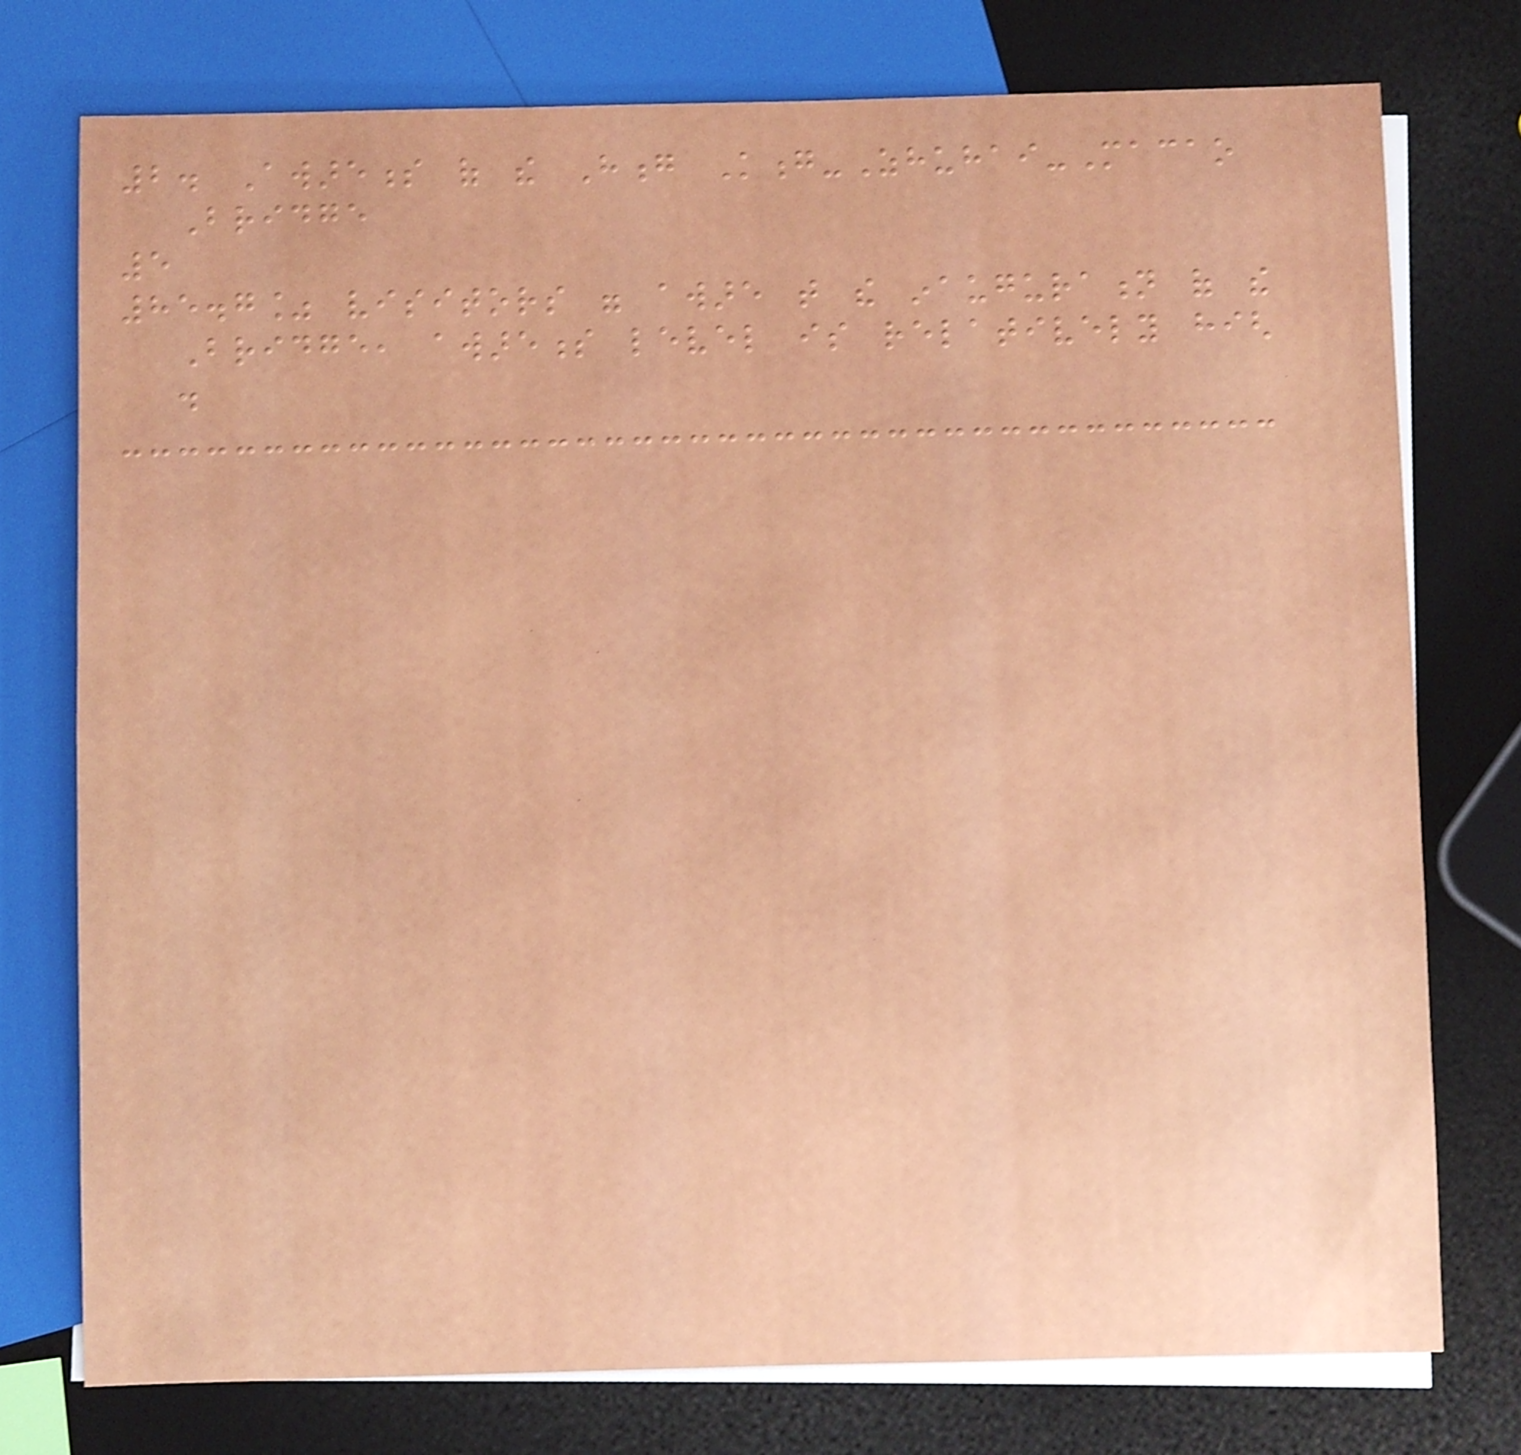2. Awareness of the Hong Kong-Zhuhai-Macao
Bridge
5
85.7% visitors were aware that the inauguration of the
Bridge, awareness level is relatively high
.
